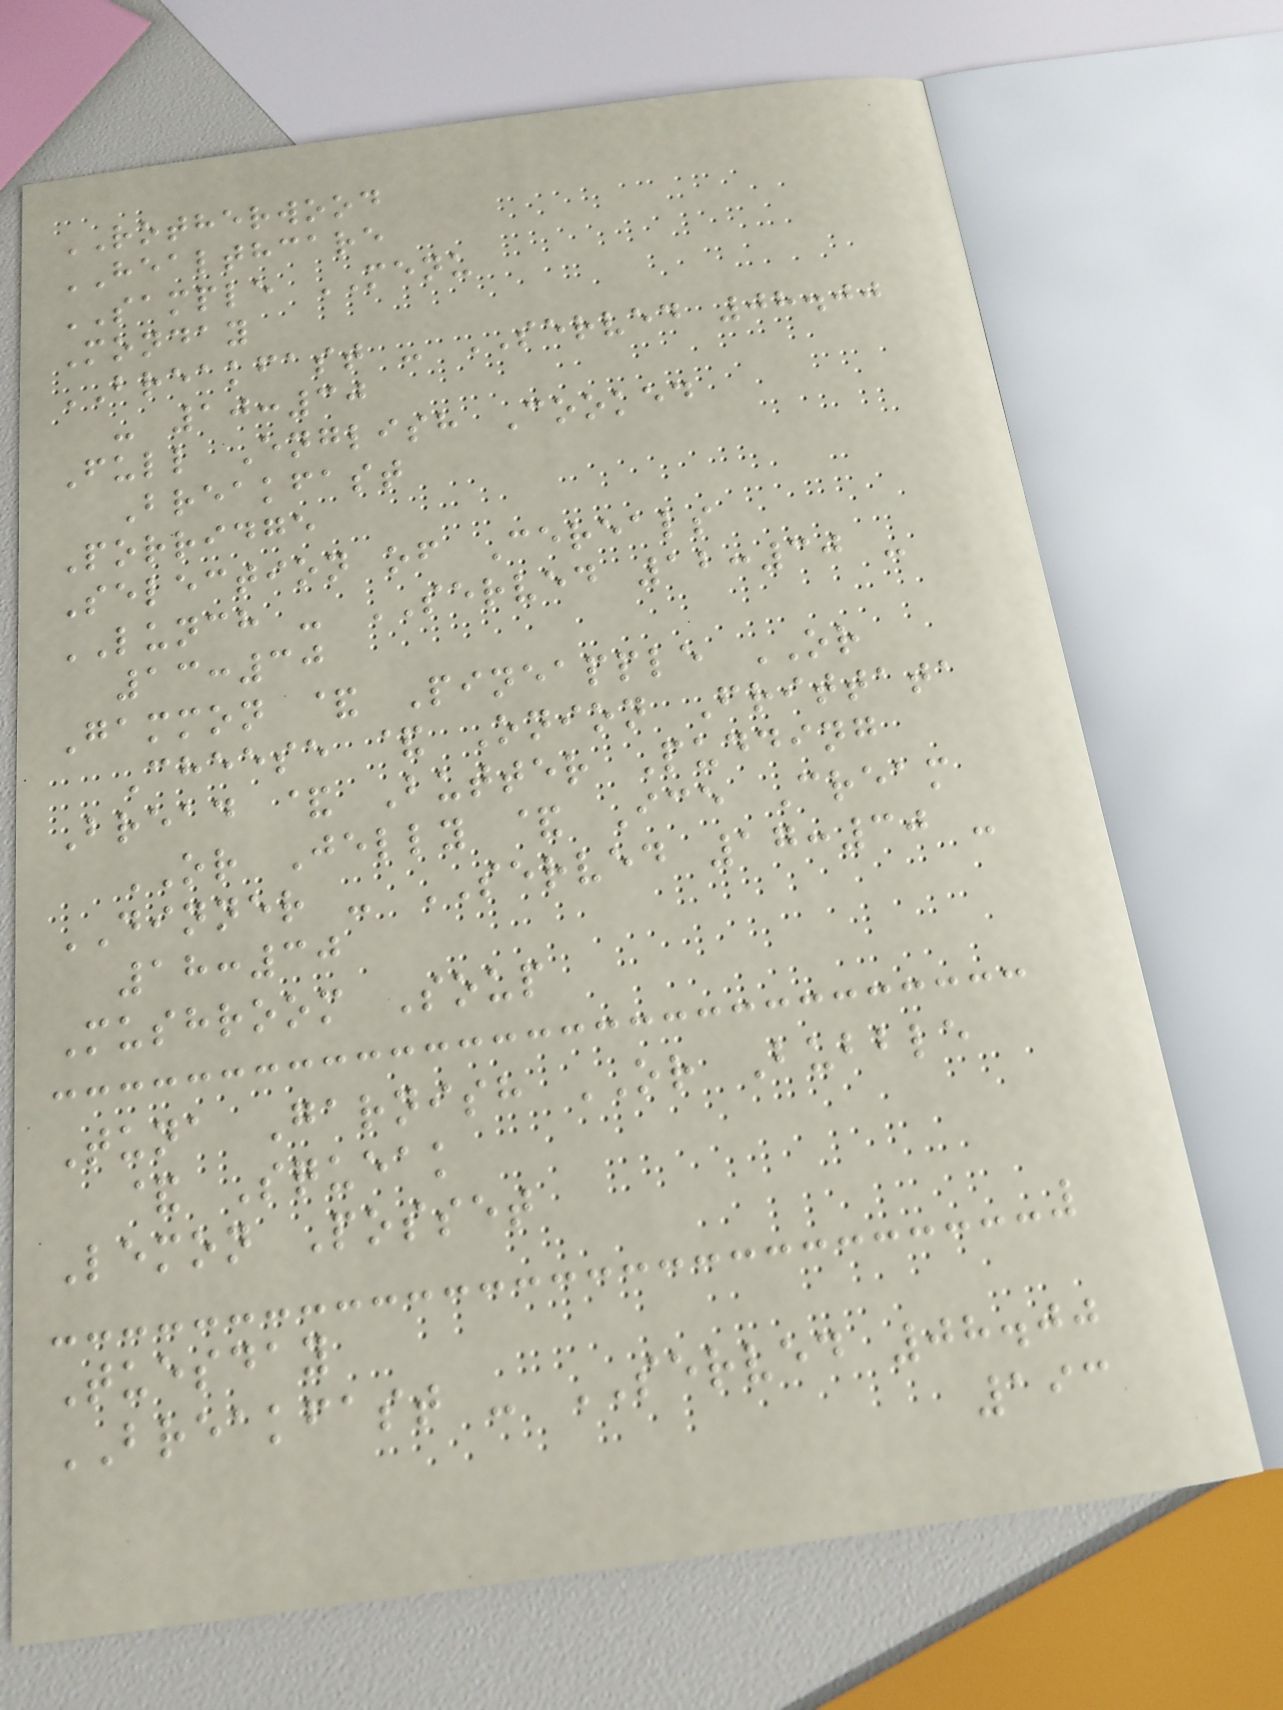ROTHERWOOD
HEALTHCARE
SAMPLE MENU
Monday
BREAKFAST - SERVED 08.00
- 10:30
Full English Cooked
Breakfast
Porridge
Selection of Cereals
LUNCH - SERVED 12:30 -
13:30
Gammon & Pineapple OR
Cheese & Onion Frittata
Bread & Butter Pudding
OR Jelly & Ice Cream
DINNER - SERVED 17:30 -
18:30
Mushroom Soup
Tuna Garnish OR Bubble
& Squeak
Lemon Posset
Tuesday
BREAKFAST - SERVED 08.00
193
